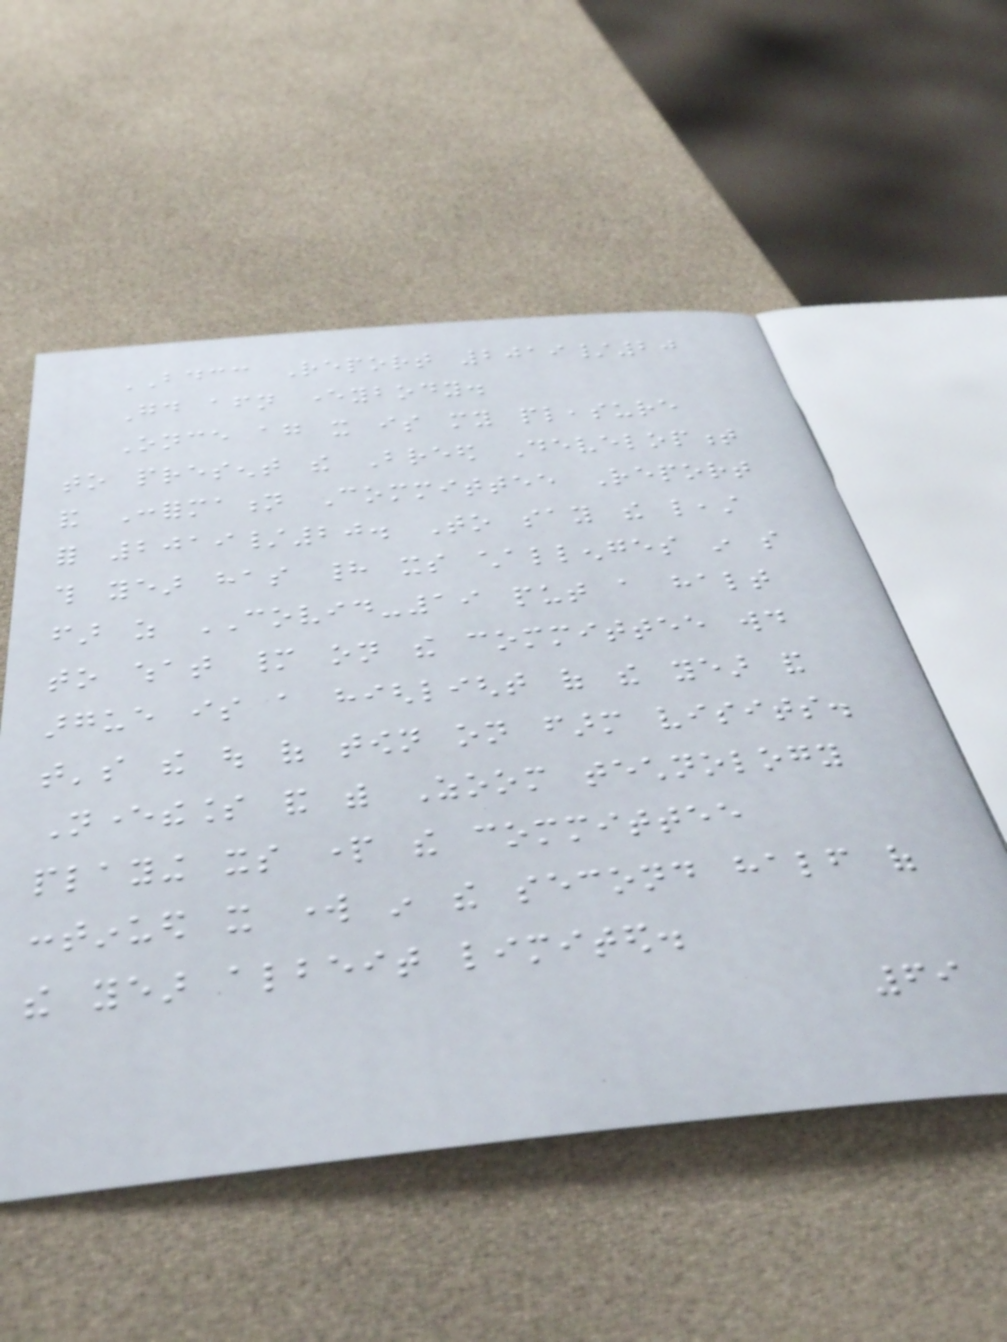BDCC Report 2019/20
Good afternoon everybody.
Once again it is my pleasure
to present the Breed Development
and Conformation Committee Report
for 2019/20. To say the least
this year has had its challenges in so
far as COVID-19 put a halt
to what many on the committee would
argue is a highlight of the year and
that's the out of town on farm visits.
Nevertheless and with Zoom technology
playing its part the committee
continued it work in the second half of
the year albeit limited.
69
